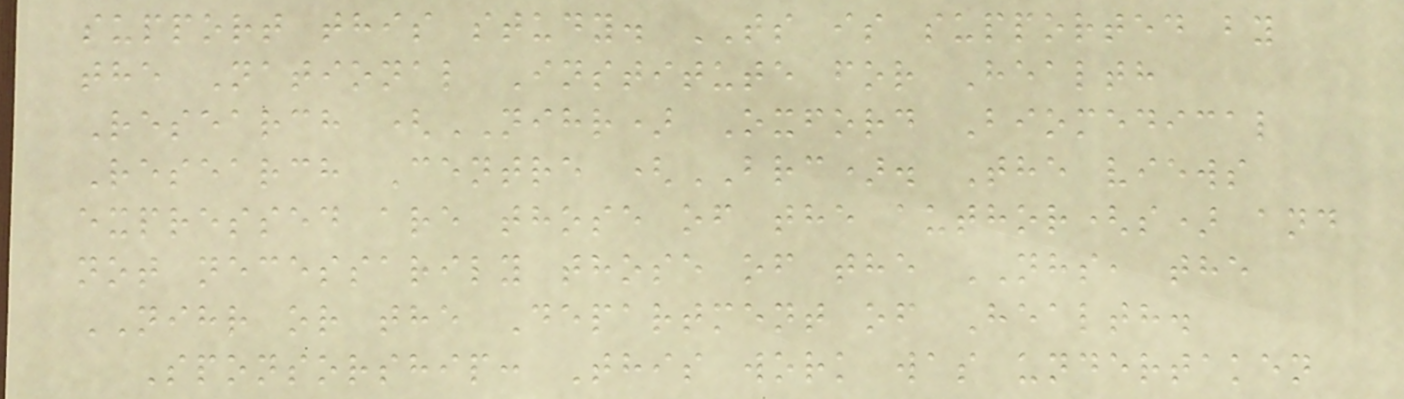support this study. TS is supported by
the National Institute for Health
Research (NIHR) Oxford Biomedical
Research Centre (BRC). The views
expressed are those of the author(s) and
not necessarily those of the NHS, the
NIHR or the Department of Health.
Sponsorship: This work was undertaken
